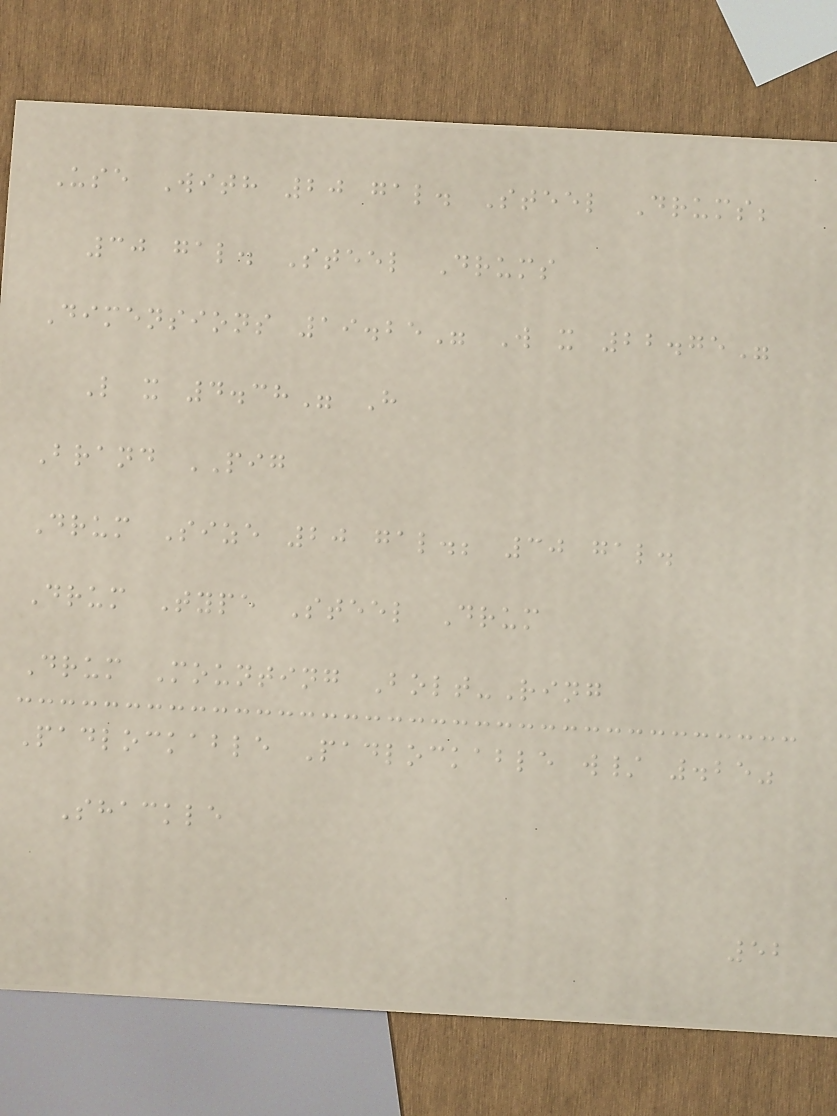Use With 20 gal. Steel Drums;
30 gal. Steel Drums
Dimensions 19.25" W x 22.75"
L x 4.38" H
Brand PIG
Drum Size 20 gal.; 30 gal.
Drum Type Steel Drum
Drum Mounting Bolt-Ring
Padlockable Padlockable w/ .25"
Shackle
52
